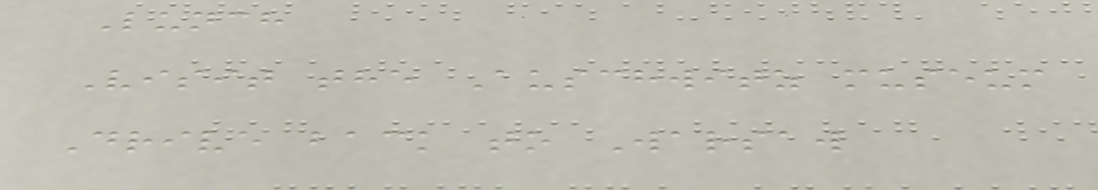Lunch
Visit the Auschwitz museum
Drive back to Warsaw
